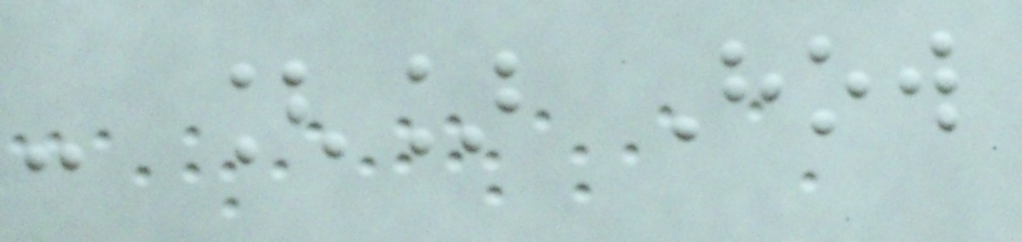- [] How
